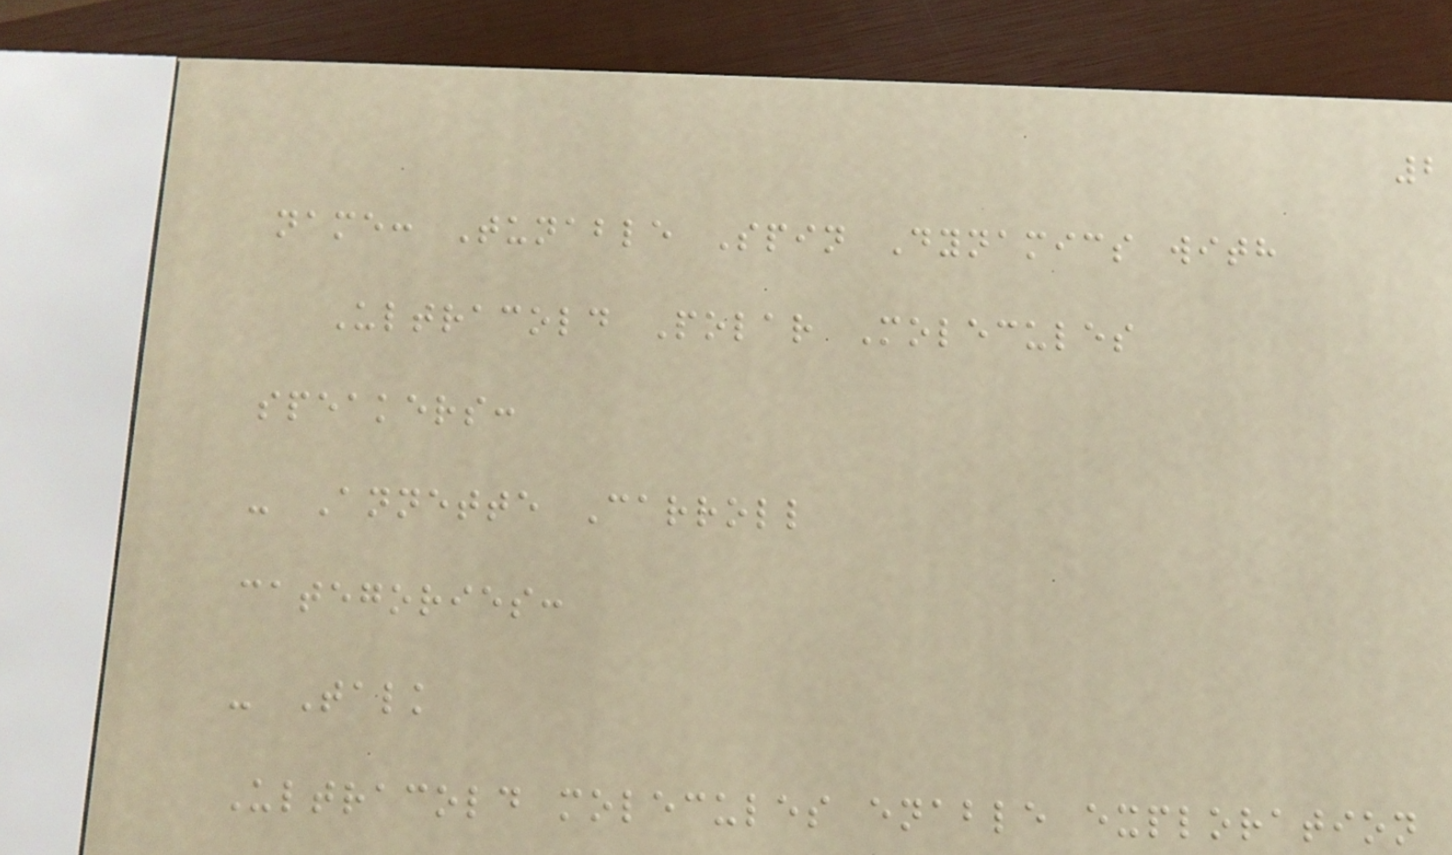2
name: Tunable Spin Dynamics with
Ultracold Polar Molecules
speakers:
- Annette Carroll
categories:
- Talk
Ultracold molecules enable exploration
